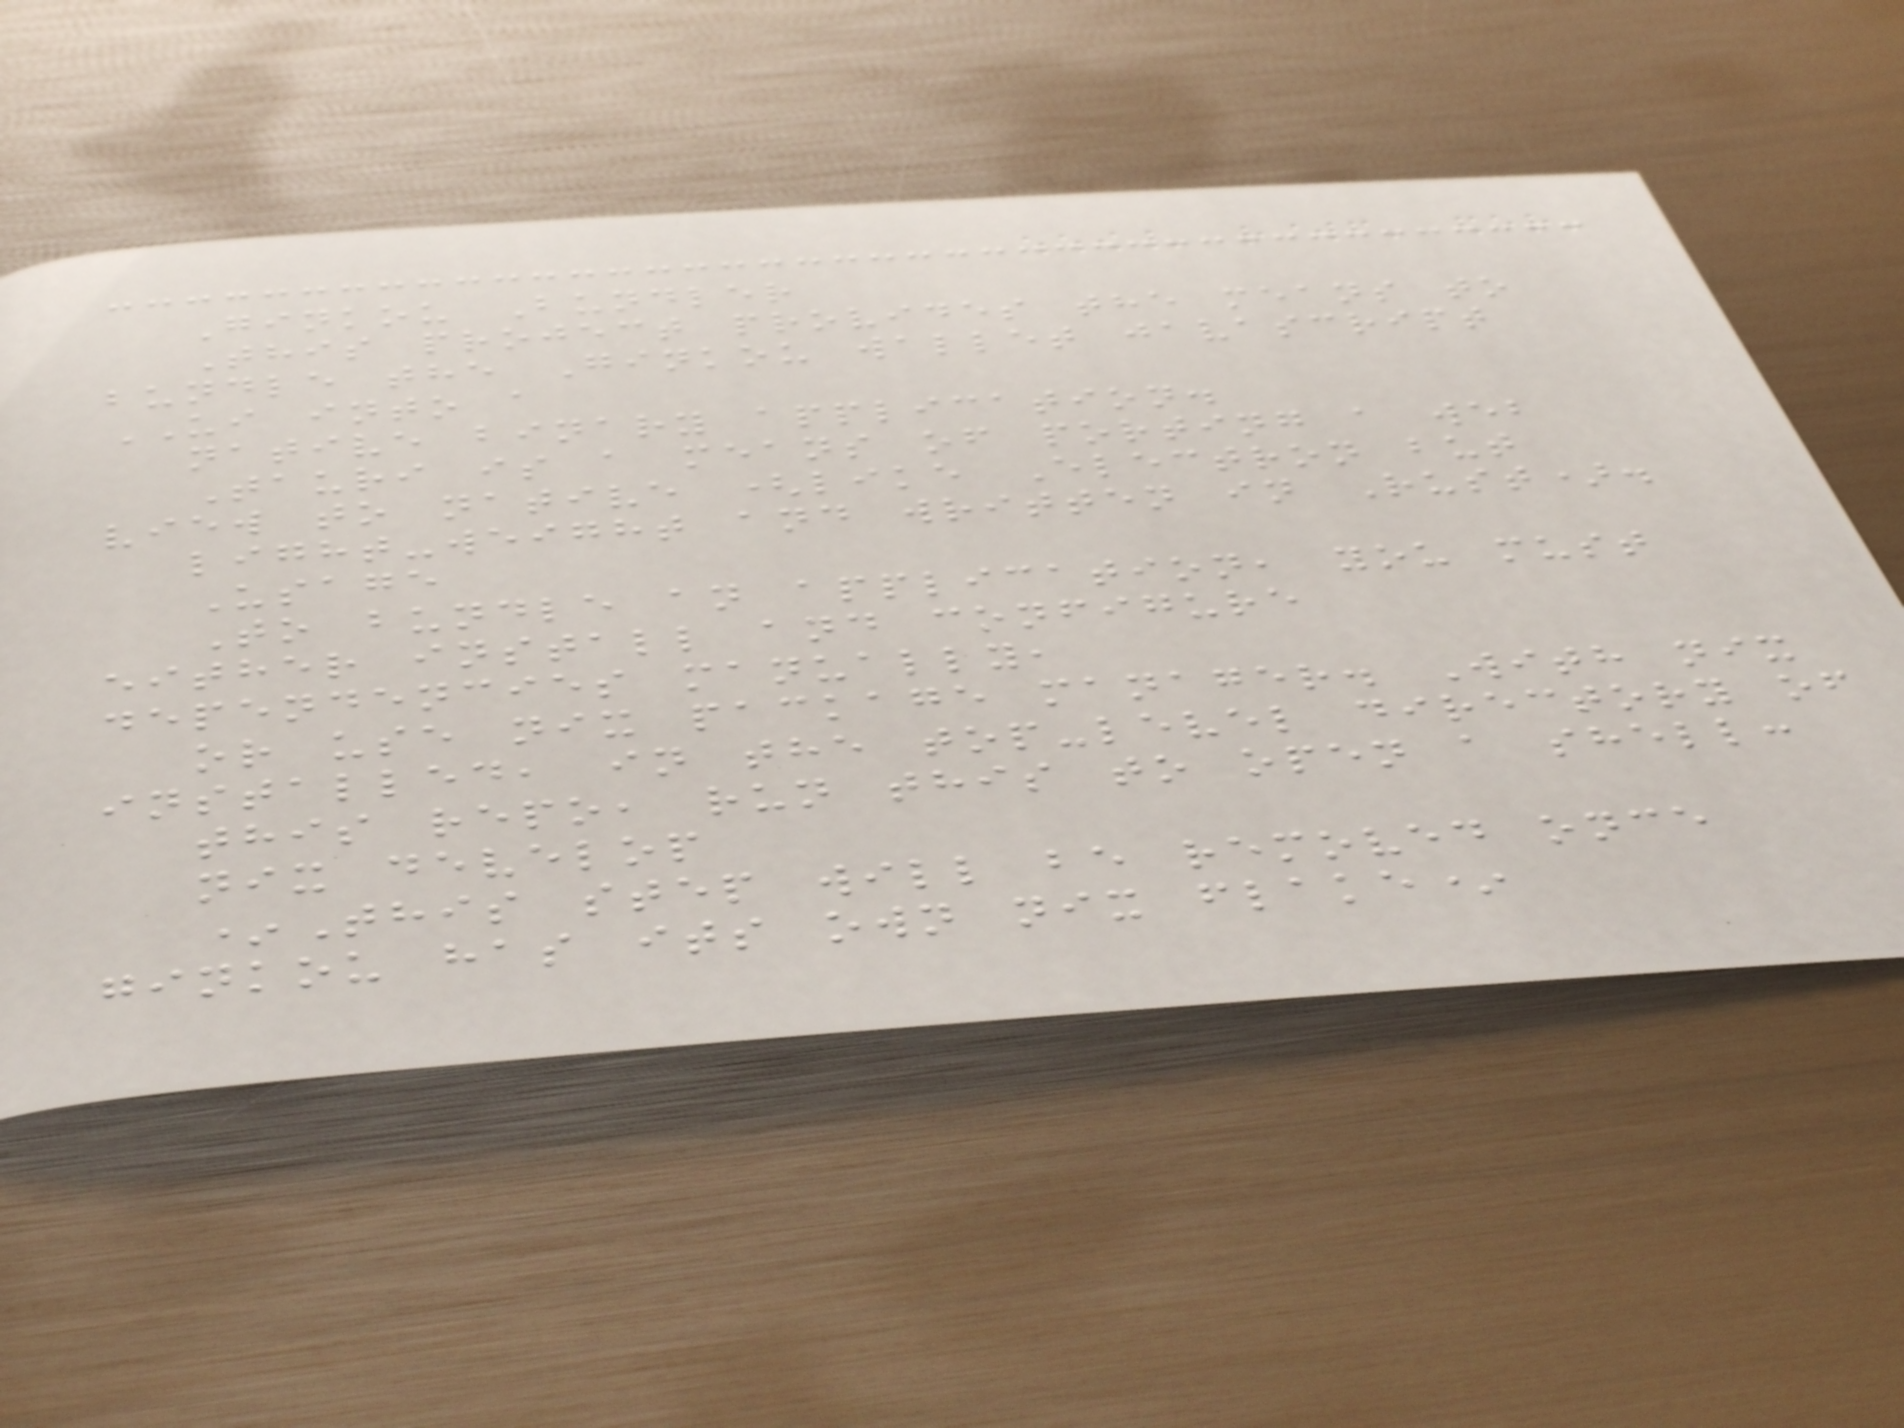Ginkou Bundler
This project provides the means to
bundle the Ginkou wallet javascript
UI into a
native binary application.
Tauri is a means of porting a web
view to native (like Electron but
light-weight and written in Rust).
Usage
To bundle an application, you must
either install and configure
dependencies manually,
or use nix package manager. With nix
installed, in the top-level directory of
this repo, run this to open a shell:
nix develop
*This step will be removed once
ginkou has its own nix flake*
